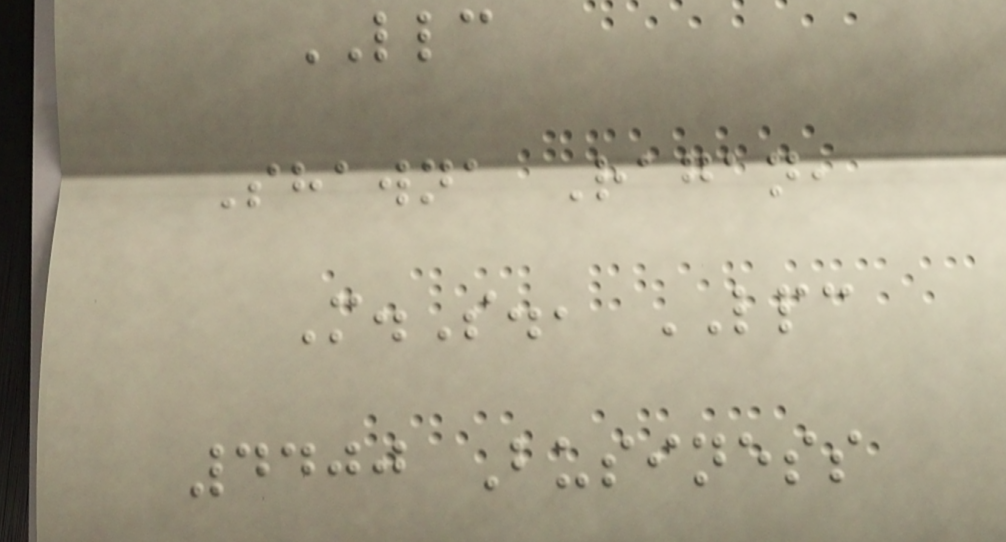LLC
Shawna Ragan,
M.S., LPC
4400 Business
